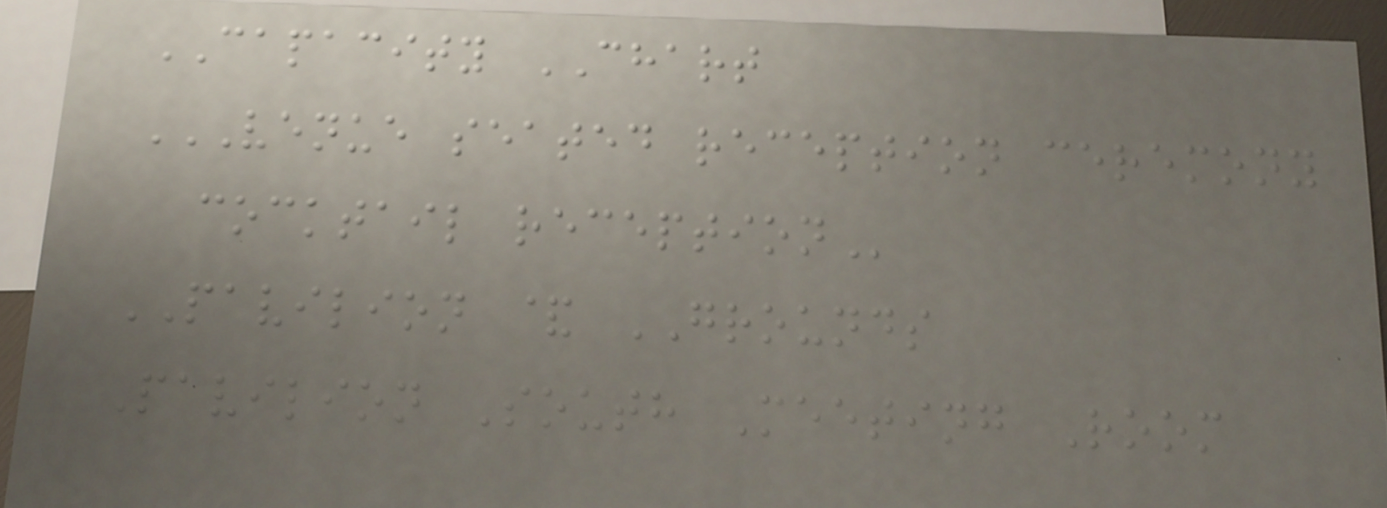CAPACITY CHART
VENUE SEATED RECEPTION CEREMONY
COCKTAIL RECEPTION
PAVILION & GROUNDS
Pavilion South Meeting Room
